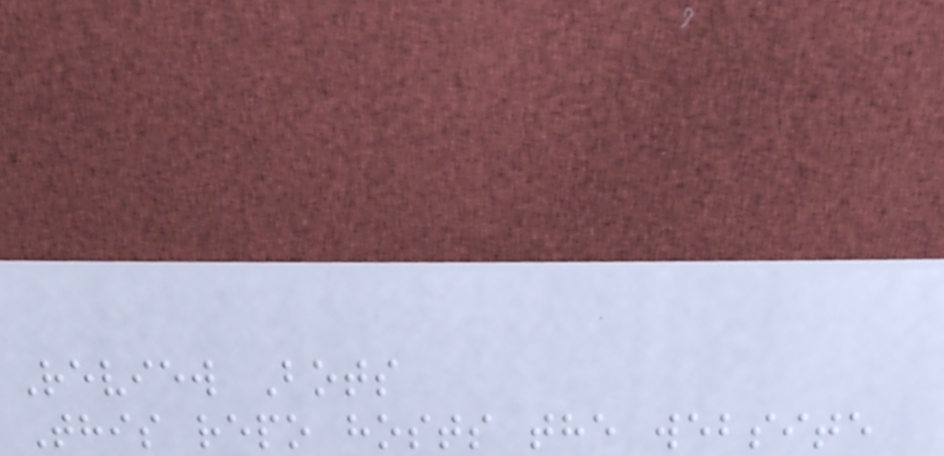Review Bots
This repo hosts the website
